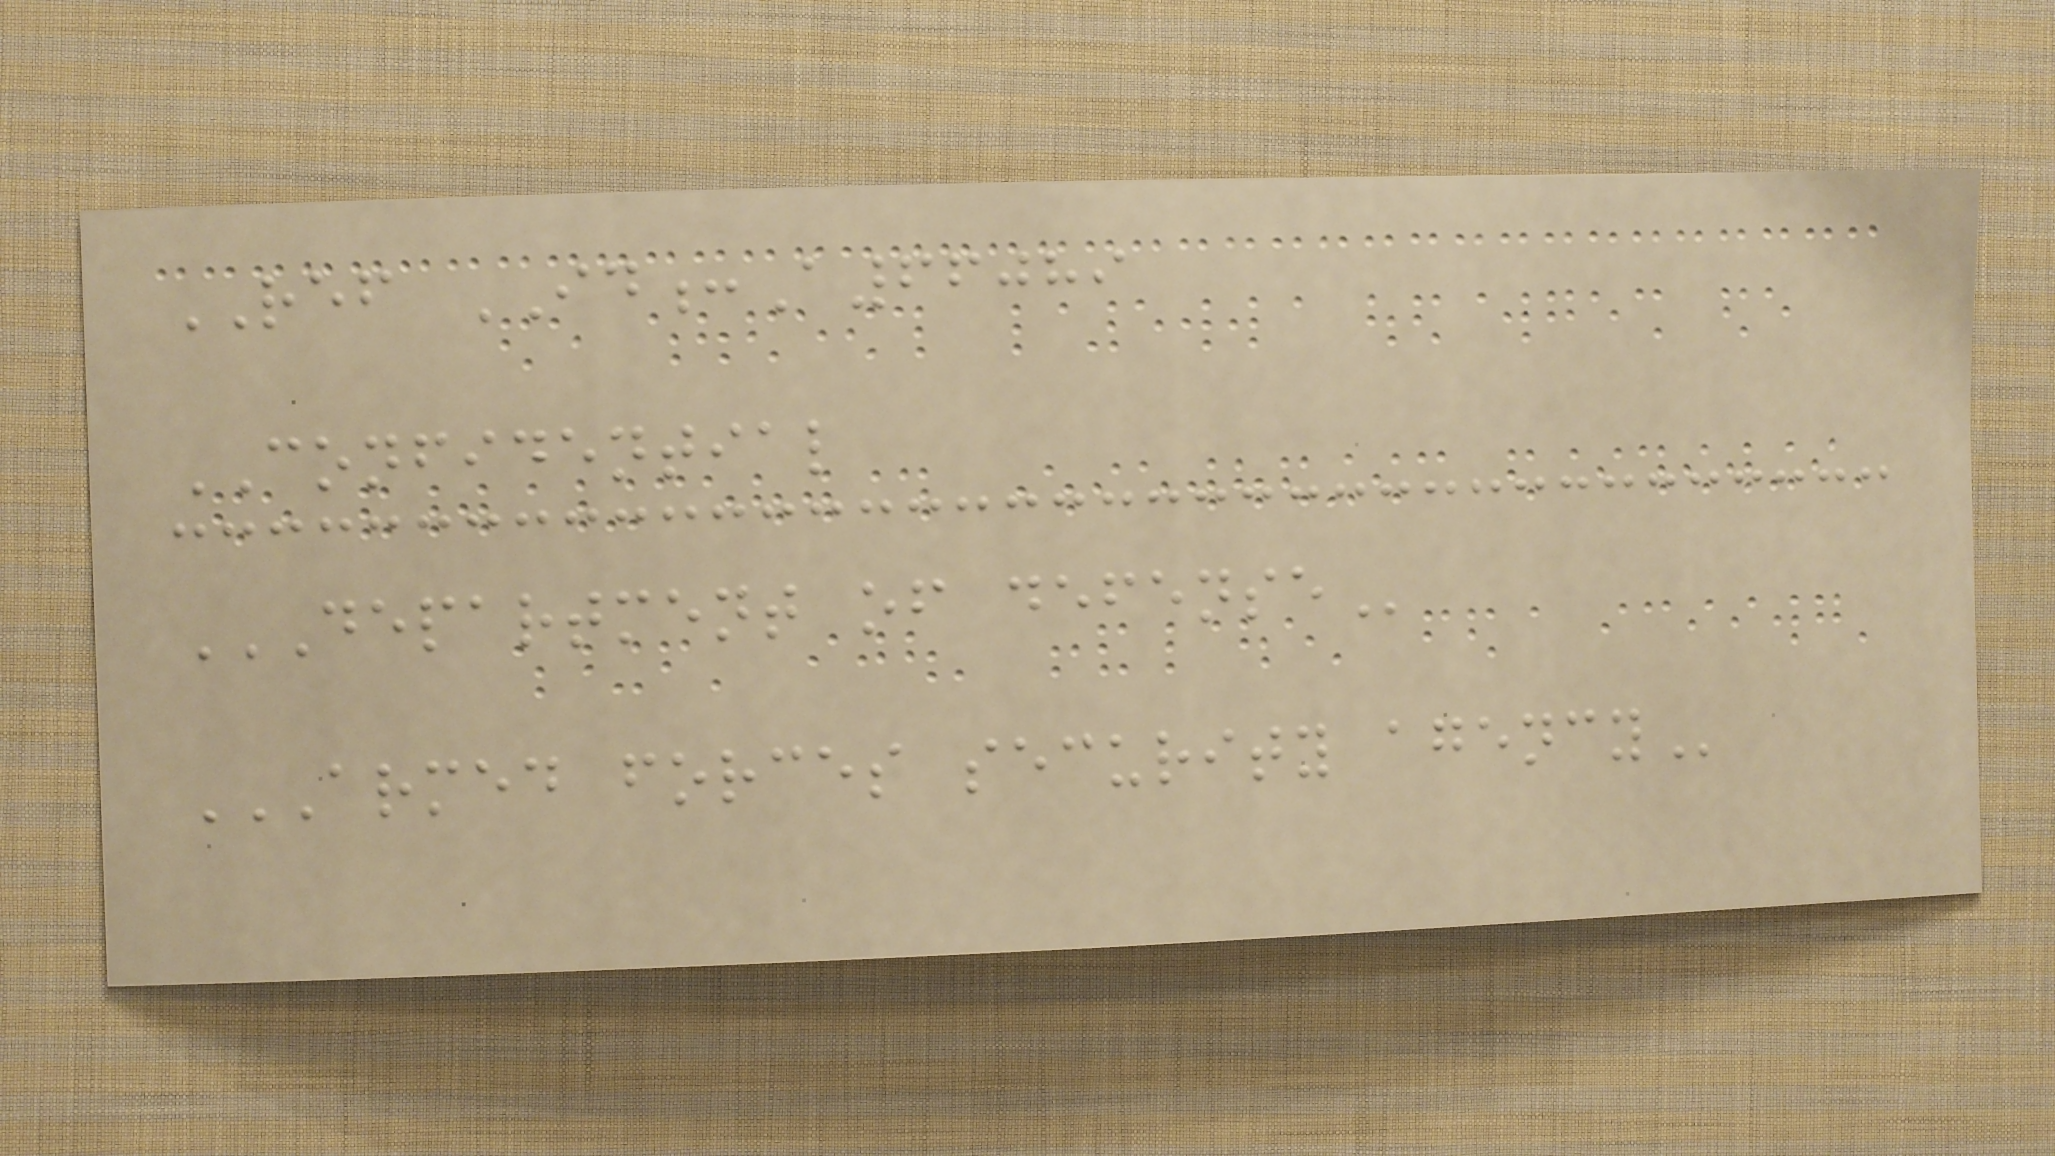REF ID:A66089
CONFIDENTIAL
DEPARTMENT OF DEFENSE
ARMED FORCES SECURITY AGENCY
